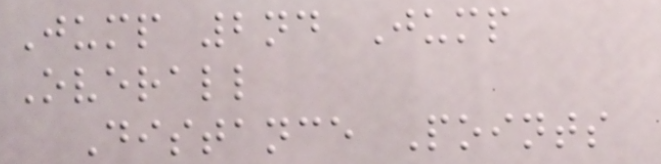Jump 2nd Jump
Overall
Distance Points
